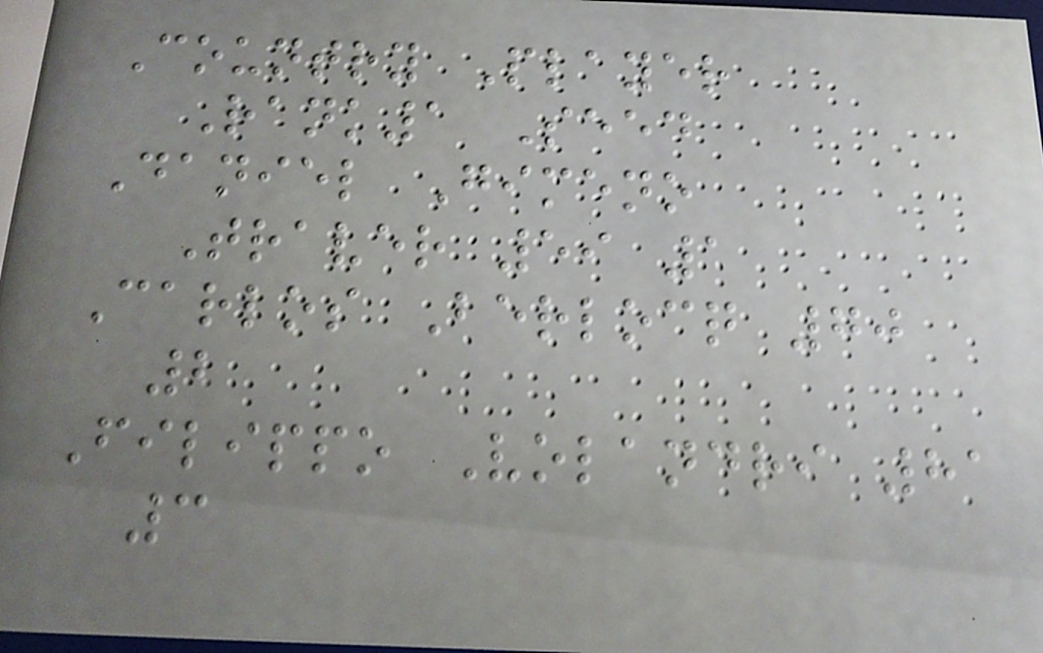Country Player
Rank1 Seed
Daniel Gimeno
Traver 59 1
Carlos Berlocq 70
2
Filippo Volandri 81
3
